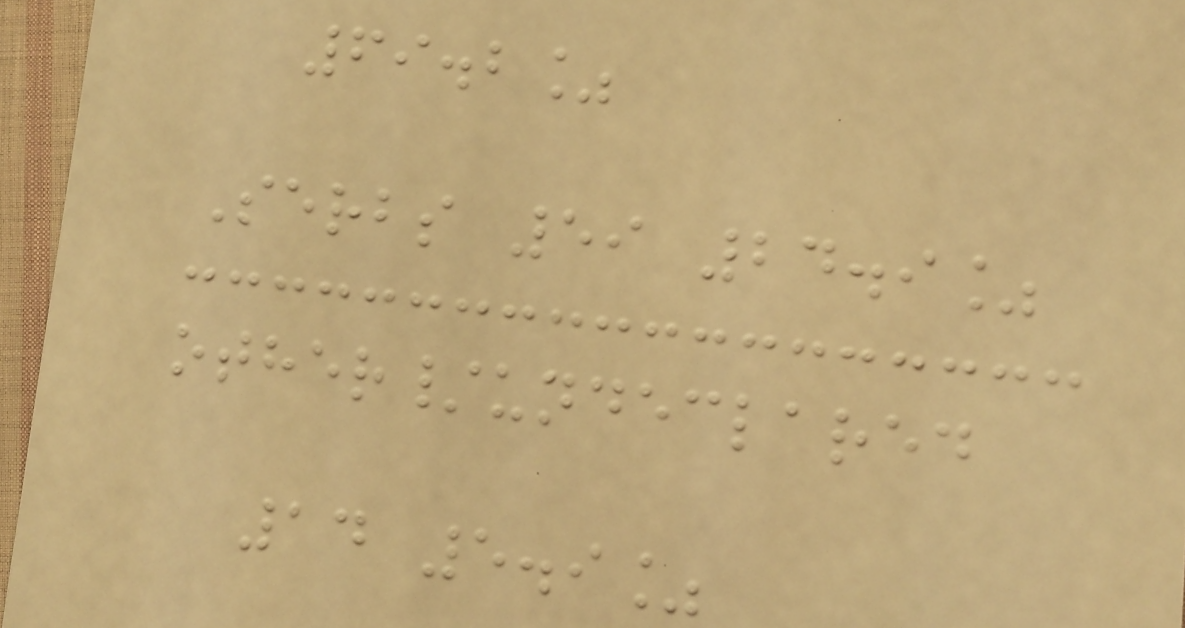69.2%
Serbs 59 24.9%
other/undeclared
14 5.9%
